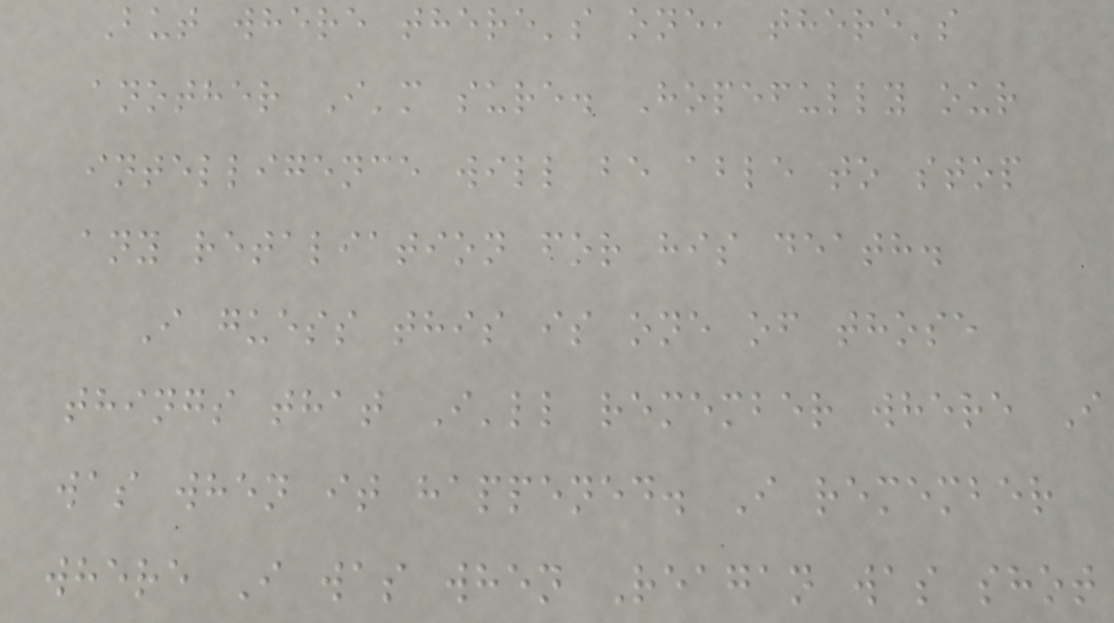But where there's one, there's
another I'm sure. Hopefully our
intelligence will be able to stop
any retaliation for his death.
I guess this is one of those
things that I'll remember where I
was when it happened. I remember
where I was when Reagan was shot
